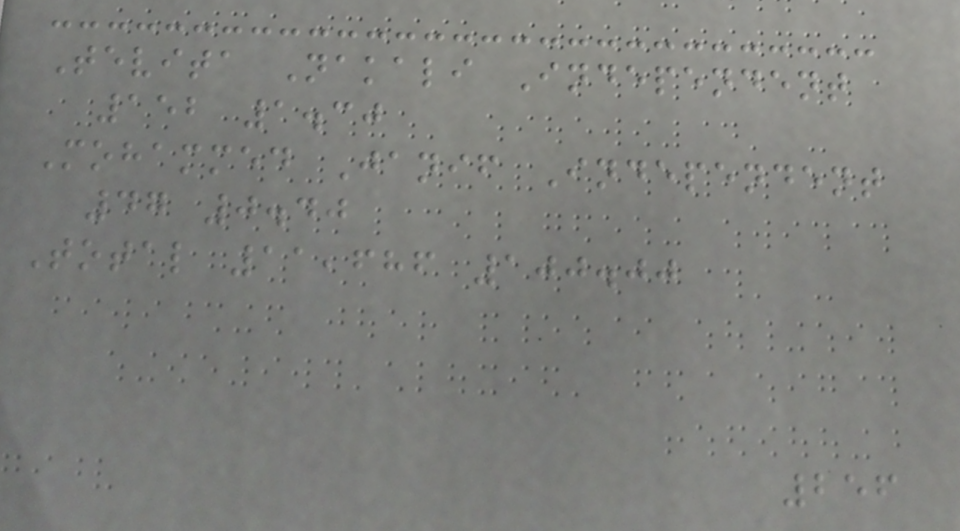Tevita Nakali Independent
152 1.30
Mohammed Janif Independent
47 0.40
Total 11,686 100.00
256
